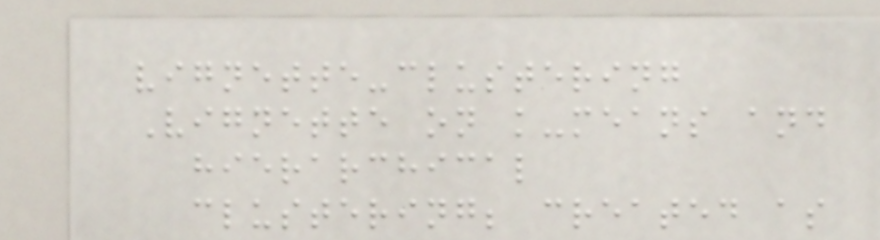vignette-clustering
Vignette on k-means and
hierarchical
clustering; created as
